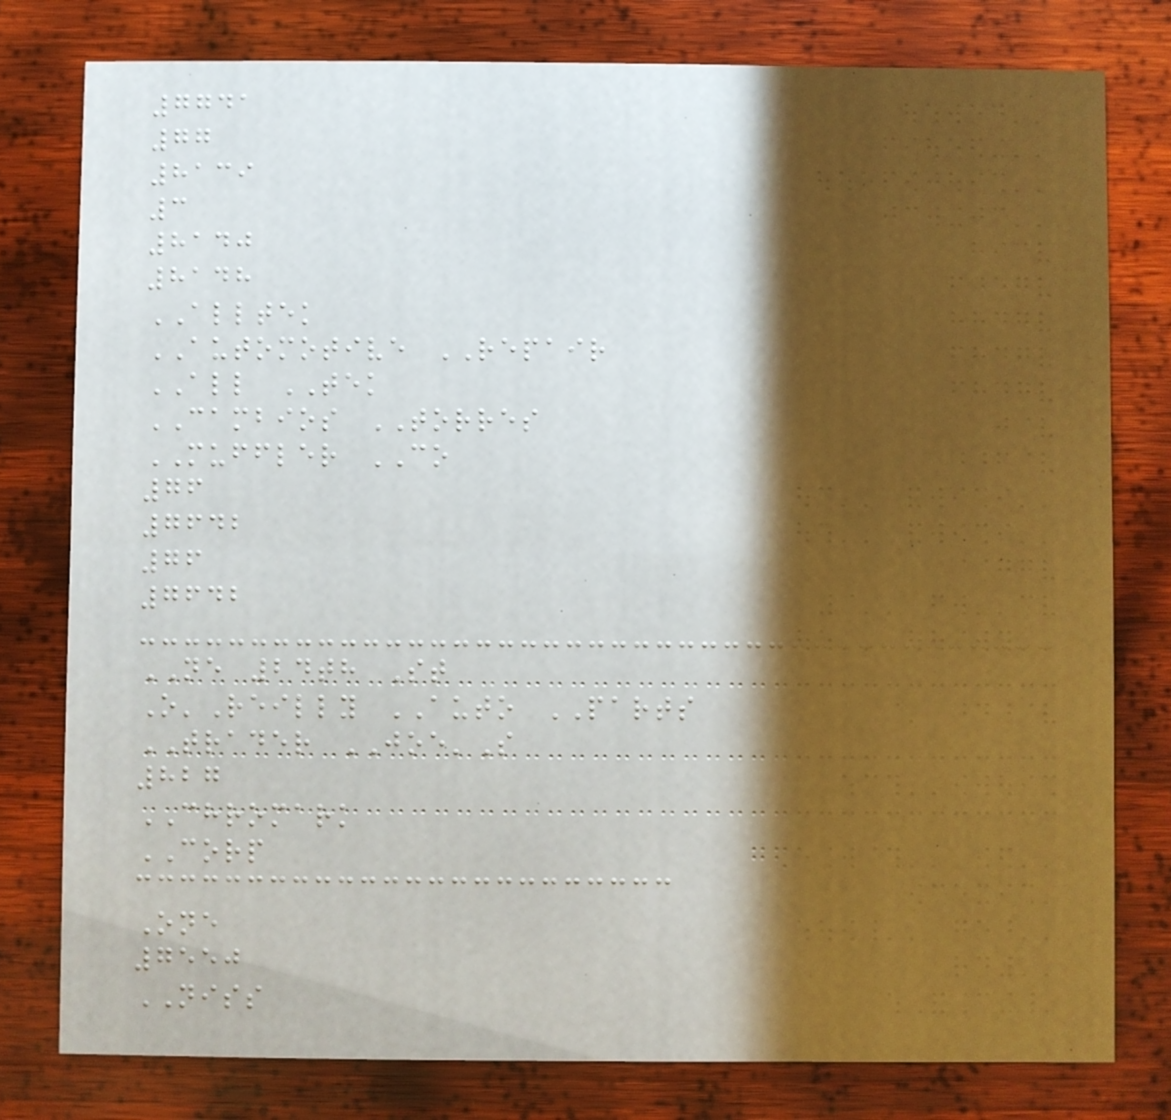7741
77
8139
3
8140
8148
ALLTEK
AUTOMOTIVE REPAIR
ALL TEK
CAMBIOS TORRES
MUFFLER CO
76
7642
76
7642
NE 24th St
O'Reilly AUTO PARTS
TRADER JOE'S
827
CHROMARK
CORP
One
7550
NISS
